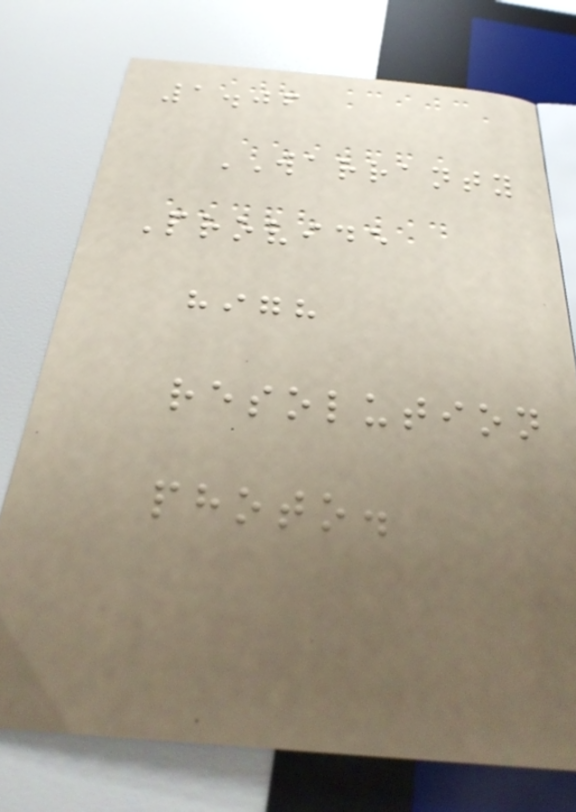1.06
WARRANTY
Provide
high
resolution
photo.
